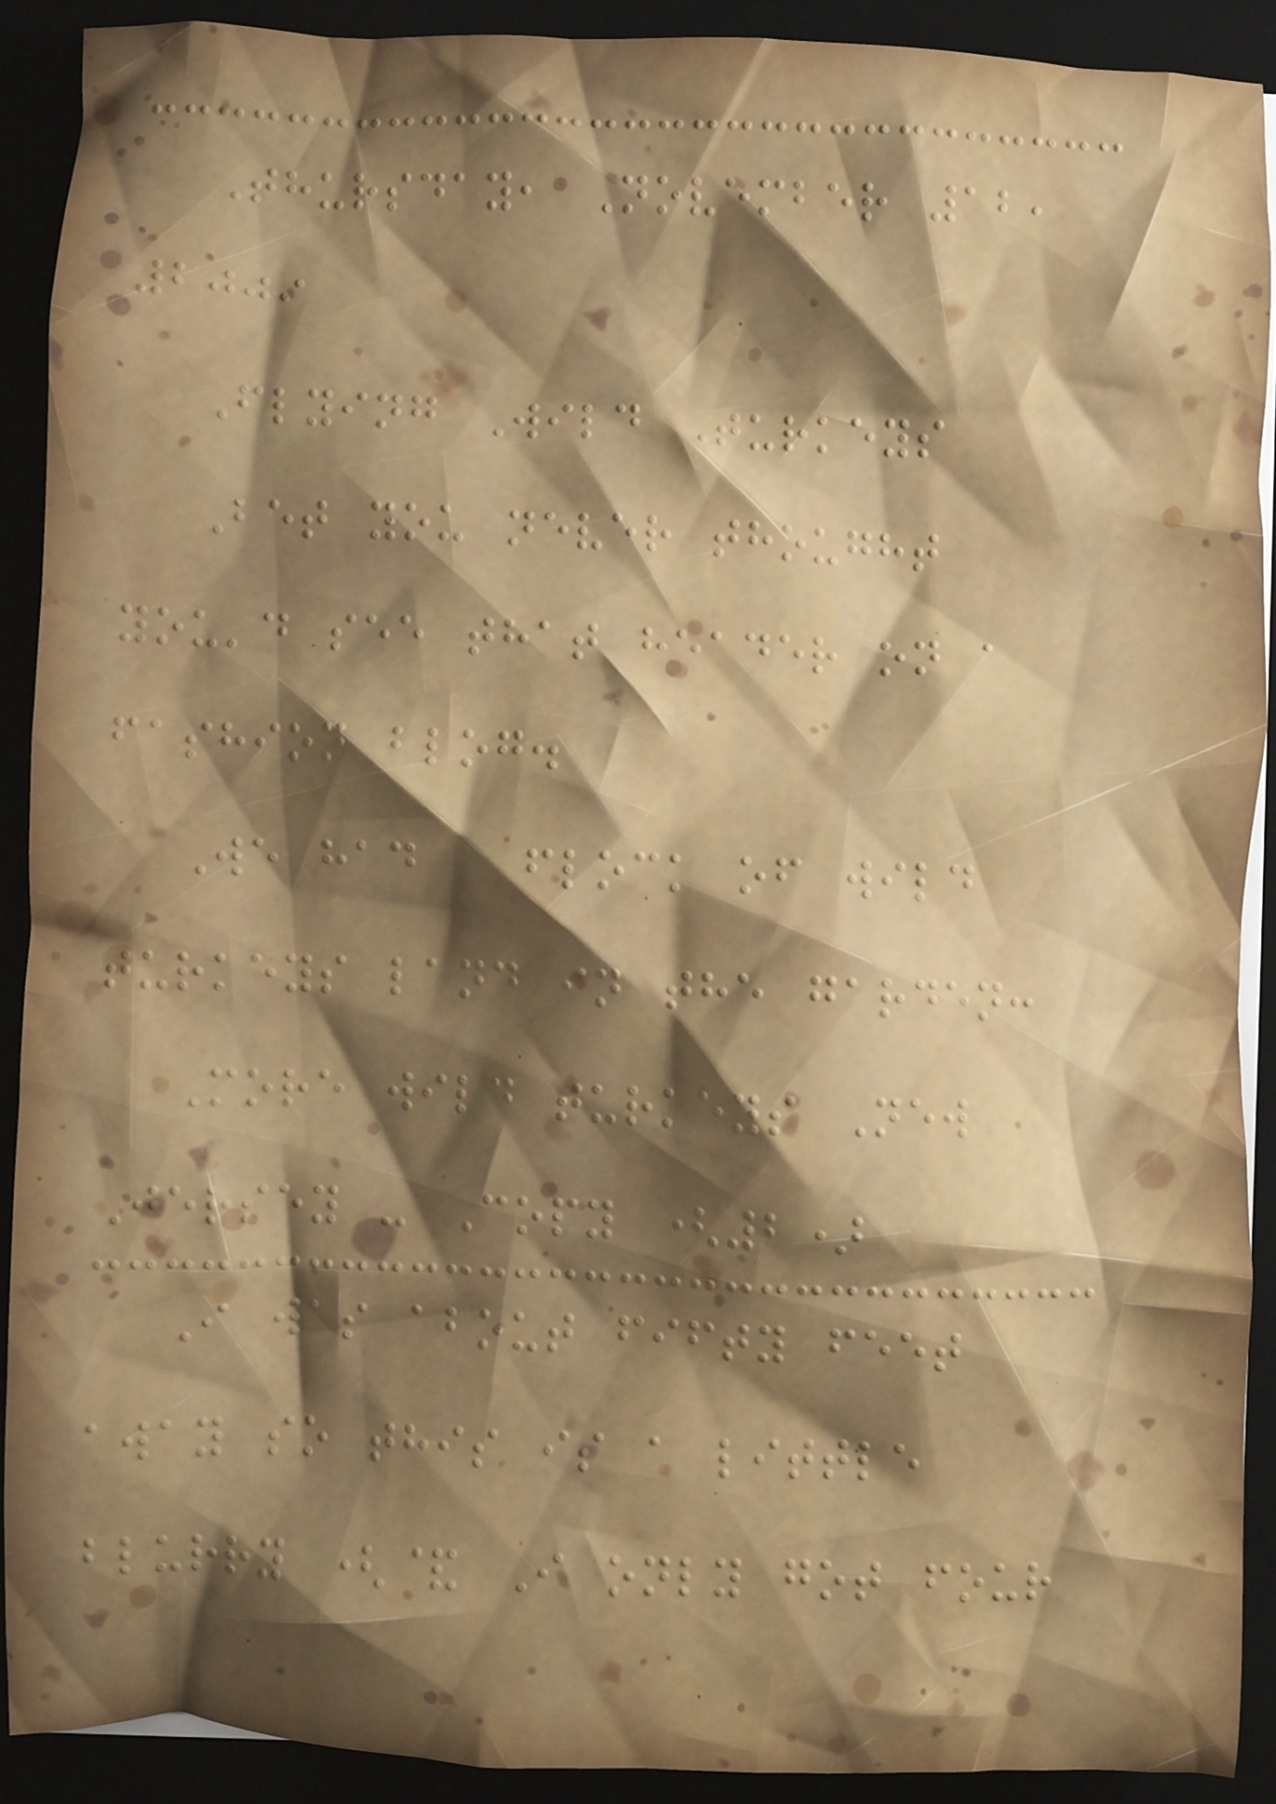Thursday, November 12,
2009
Flying Wild Turkeys
Bet you never thought
you'd see that header on a
fashion blog.
We had a flock of wild
turkeys land in the garden:
More wild turkeys New
Jersey - Copy (2)
I was about fifty feet
away so this is a little
blurry (& I only got four
